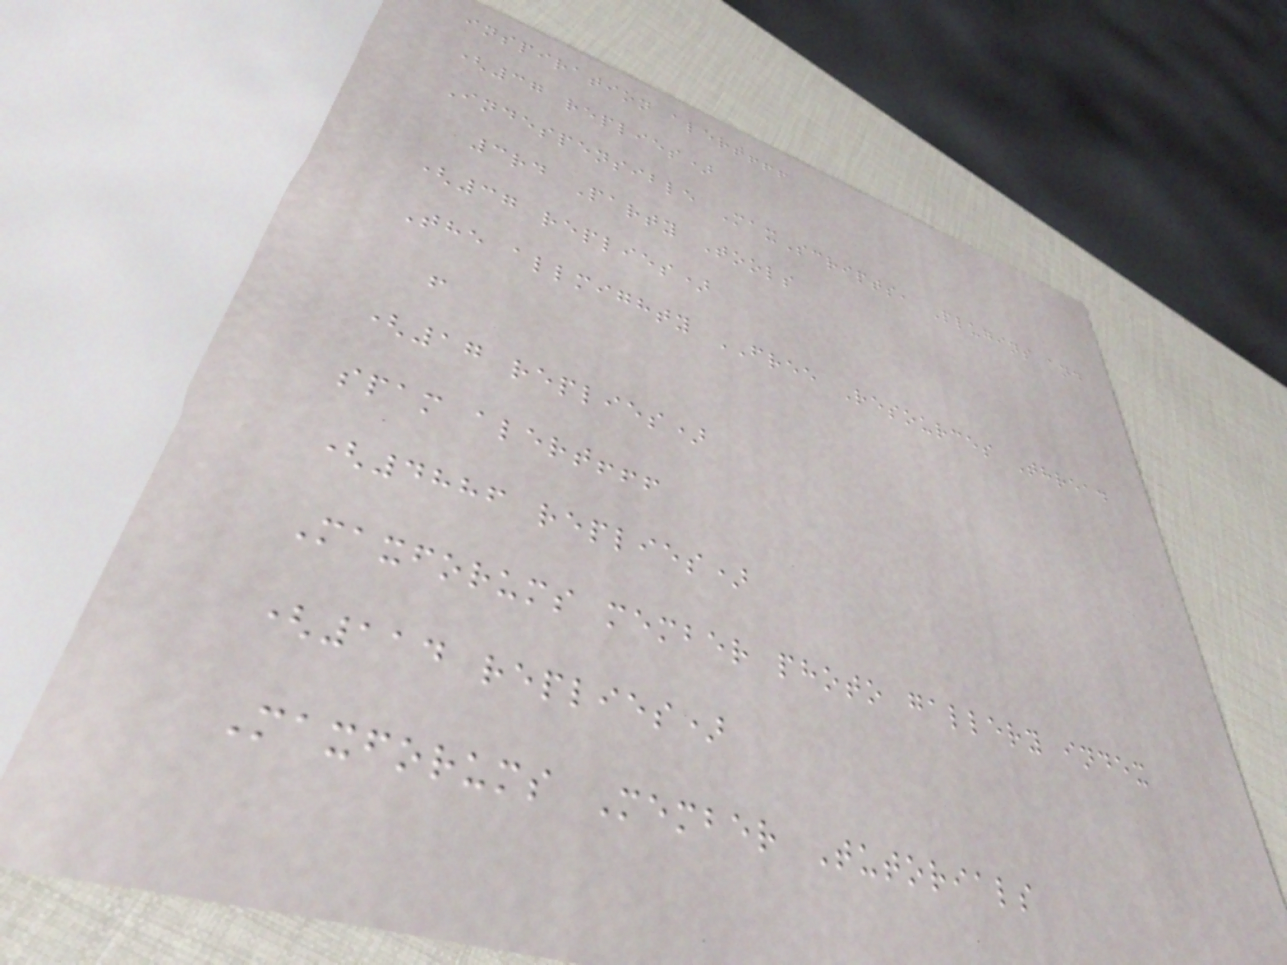inspiration alert!!!
(37 replies)
Indespensible MaxScripts, Plugins and
3rd Party Tools
(37 replies)
The allmighty FREE Resources Thread
!
(17 replies)
spam alert!!!
(4886 replies)
Maxforums member photo gallery index
(114 replies)
Maxforums Member Tutorials
